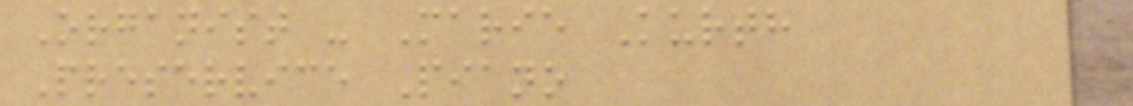Organist - Marie Kurth
Preservice Piano
